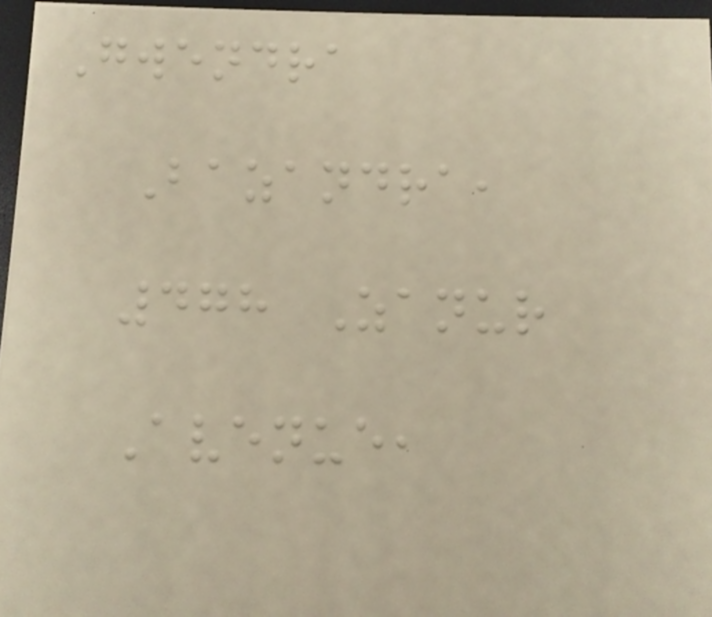Gwendra
Bazandra,
478 Zanur
Avenue,
